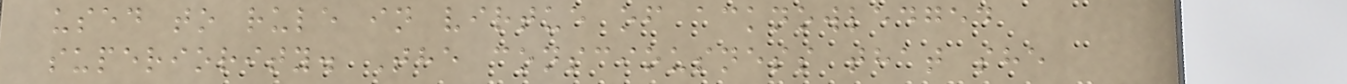used to rule in virtue of acknowledged
superiority. The consciousness that she
